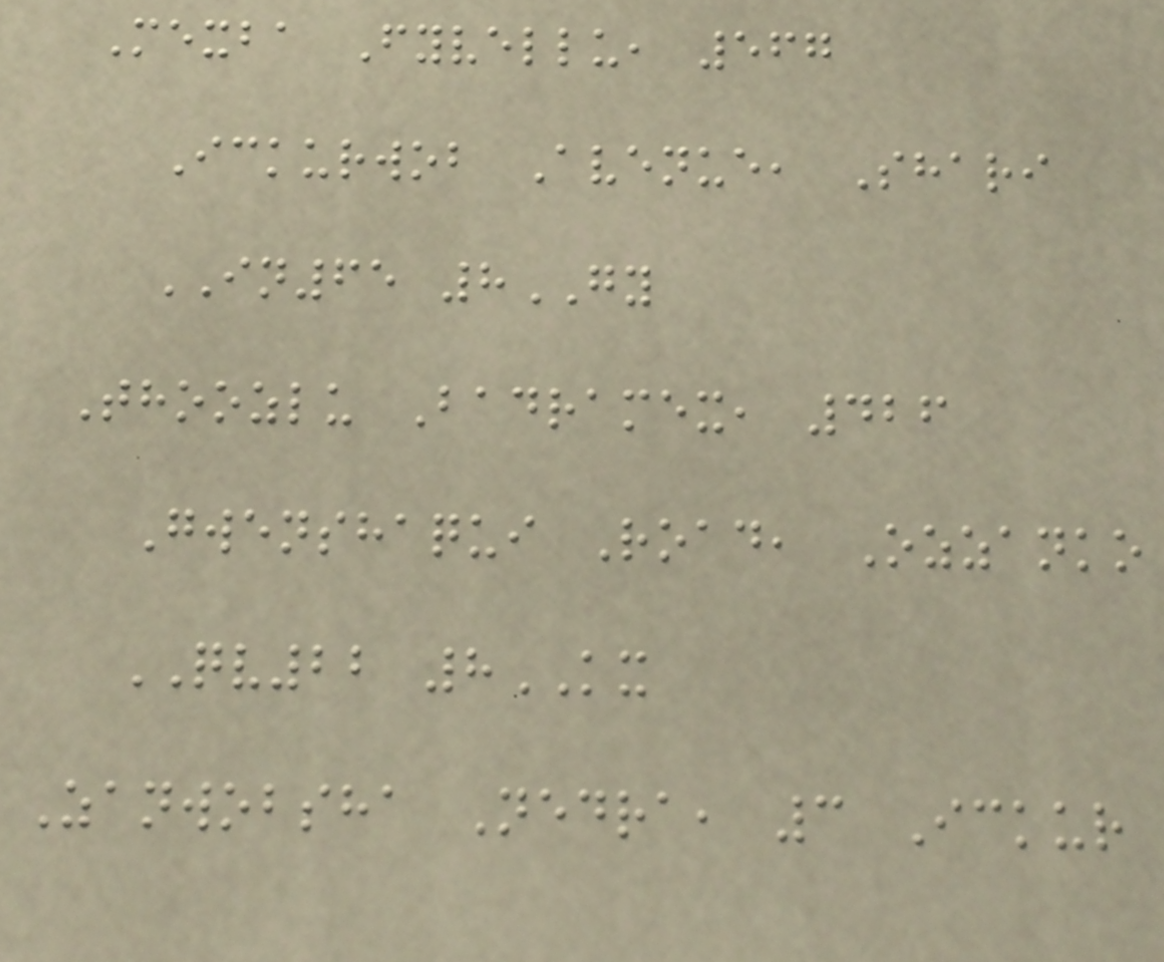Mexba Fyvellu, 567
Ickurwob Avenue, Shari
IN65 8GY
Thoozlu Badramex, 426
Gwenshaqui Road, Ozzanko
QV22 8KX
Zanwobsha Nedra, 3 Ickur
